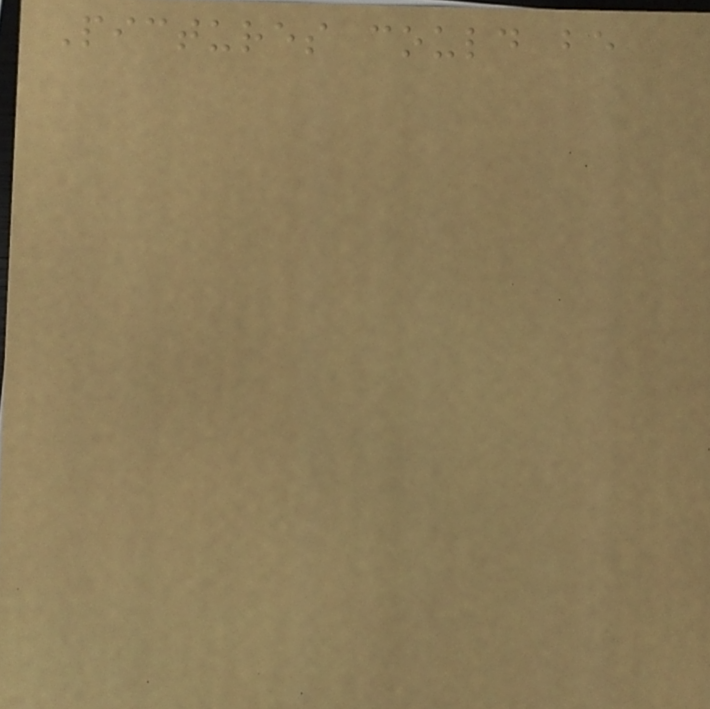Pictures could be
